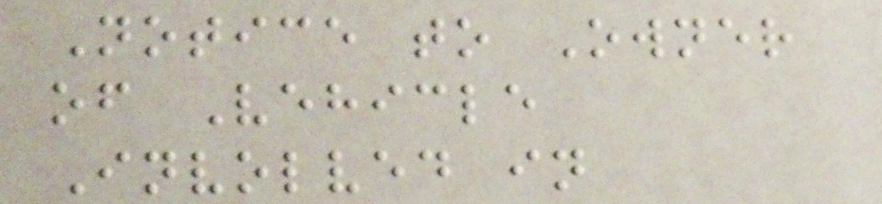Notice to Owner
of Vehicle
Involved in
